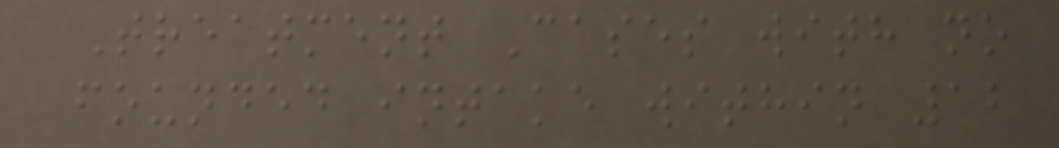Treatment Cases with no
founded intake within 12
